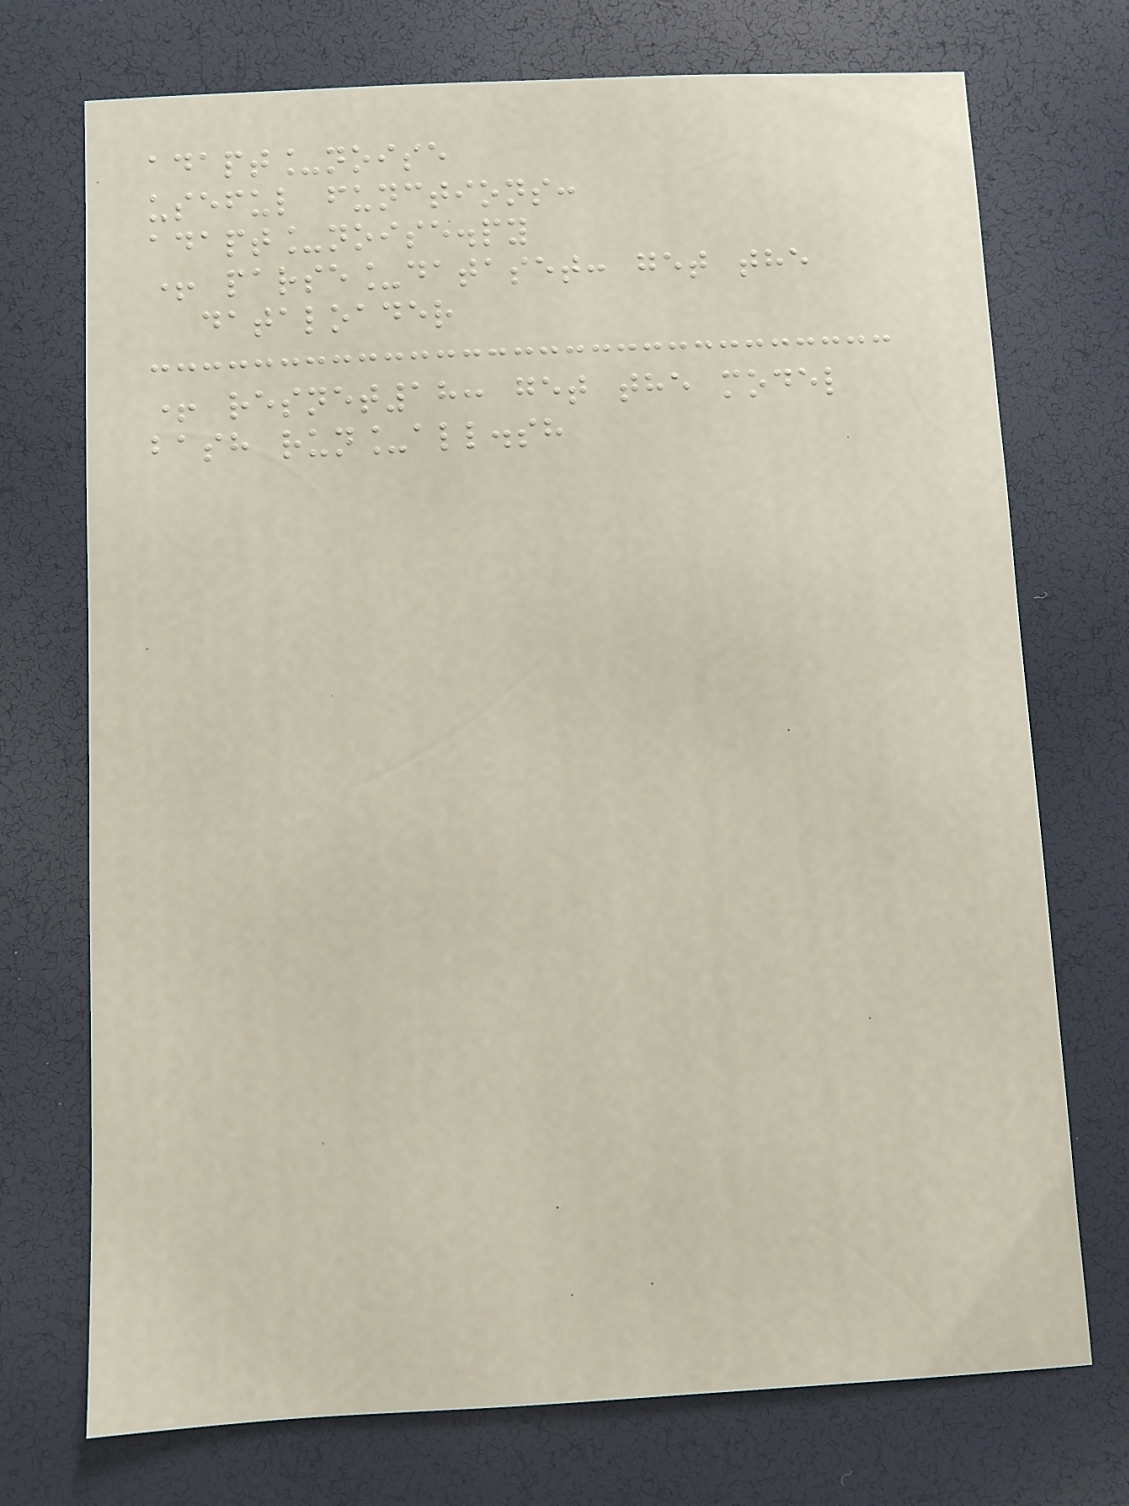adapt_noise
useful functions:
adapt_noise.py
+ parse_dataset: get the
dataloader
+ resnet18: get the model
bash run_all.sh
